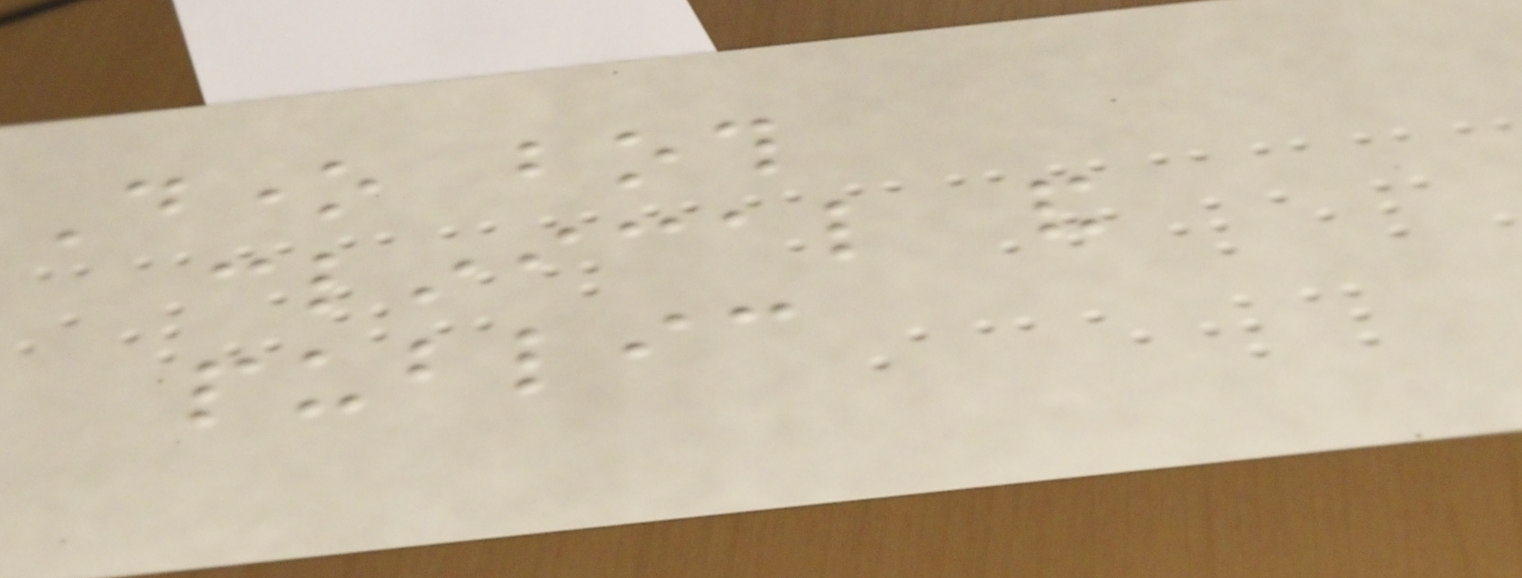Done both
clinical and
public
